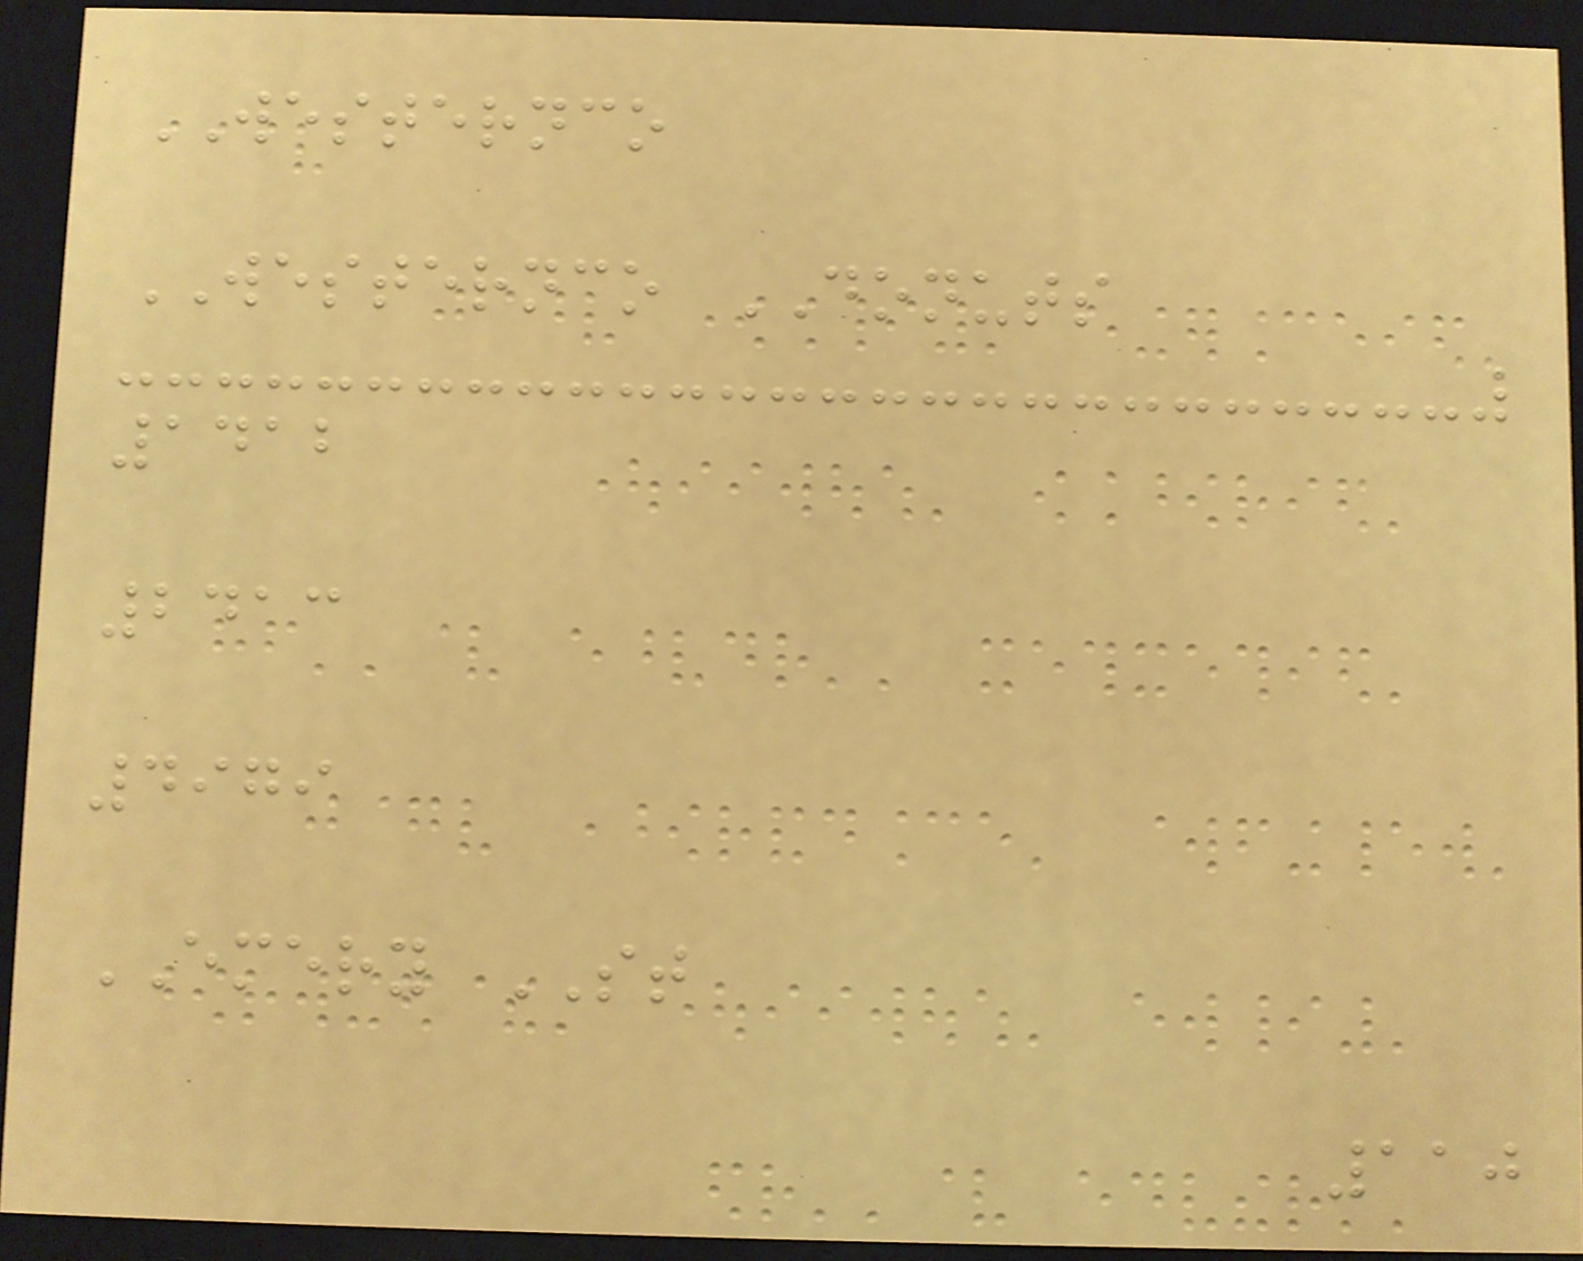WESTERNCO
WESTERNCO DONUTS
1412
2413
4979
EMERY ST
110
